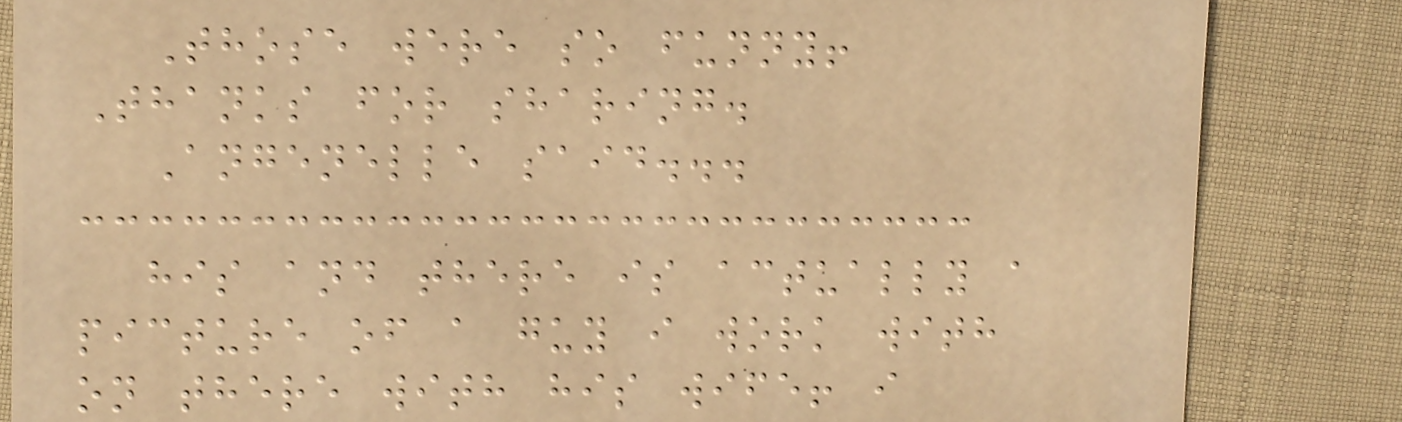Those were so funny!
Thanks for sharing.
Angenelle said...
his and there is actually a
picture of a guy i work with
on there with his wife! i
